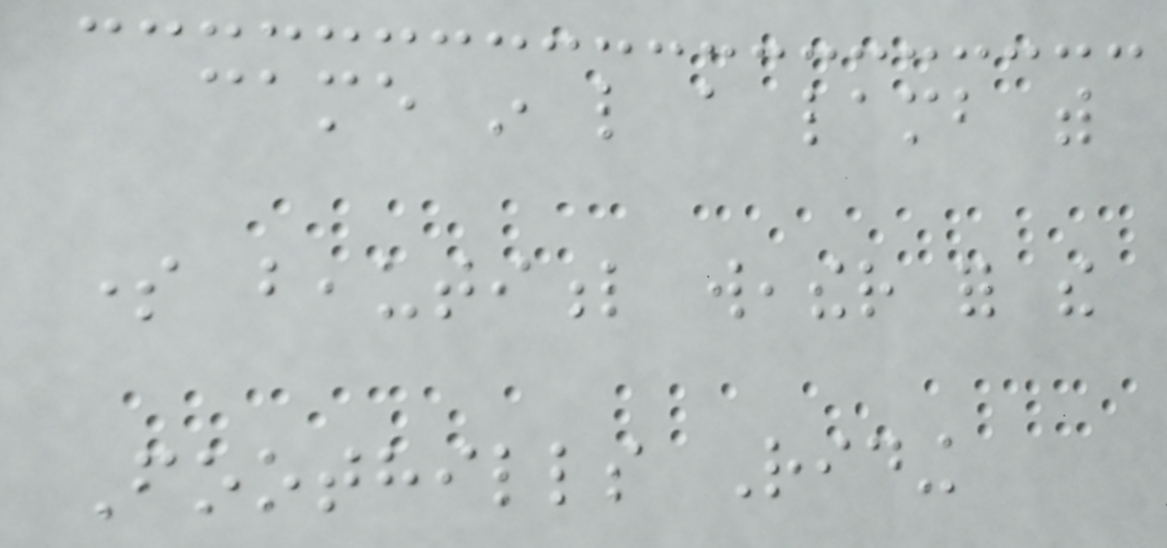came in like a lamb with
some beautiful weather for the
Foothills Riding
